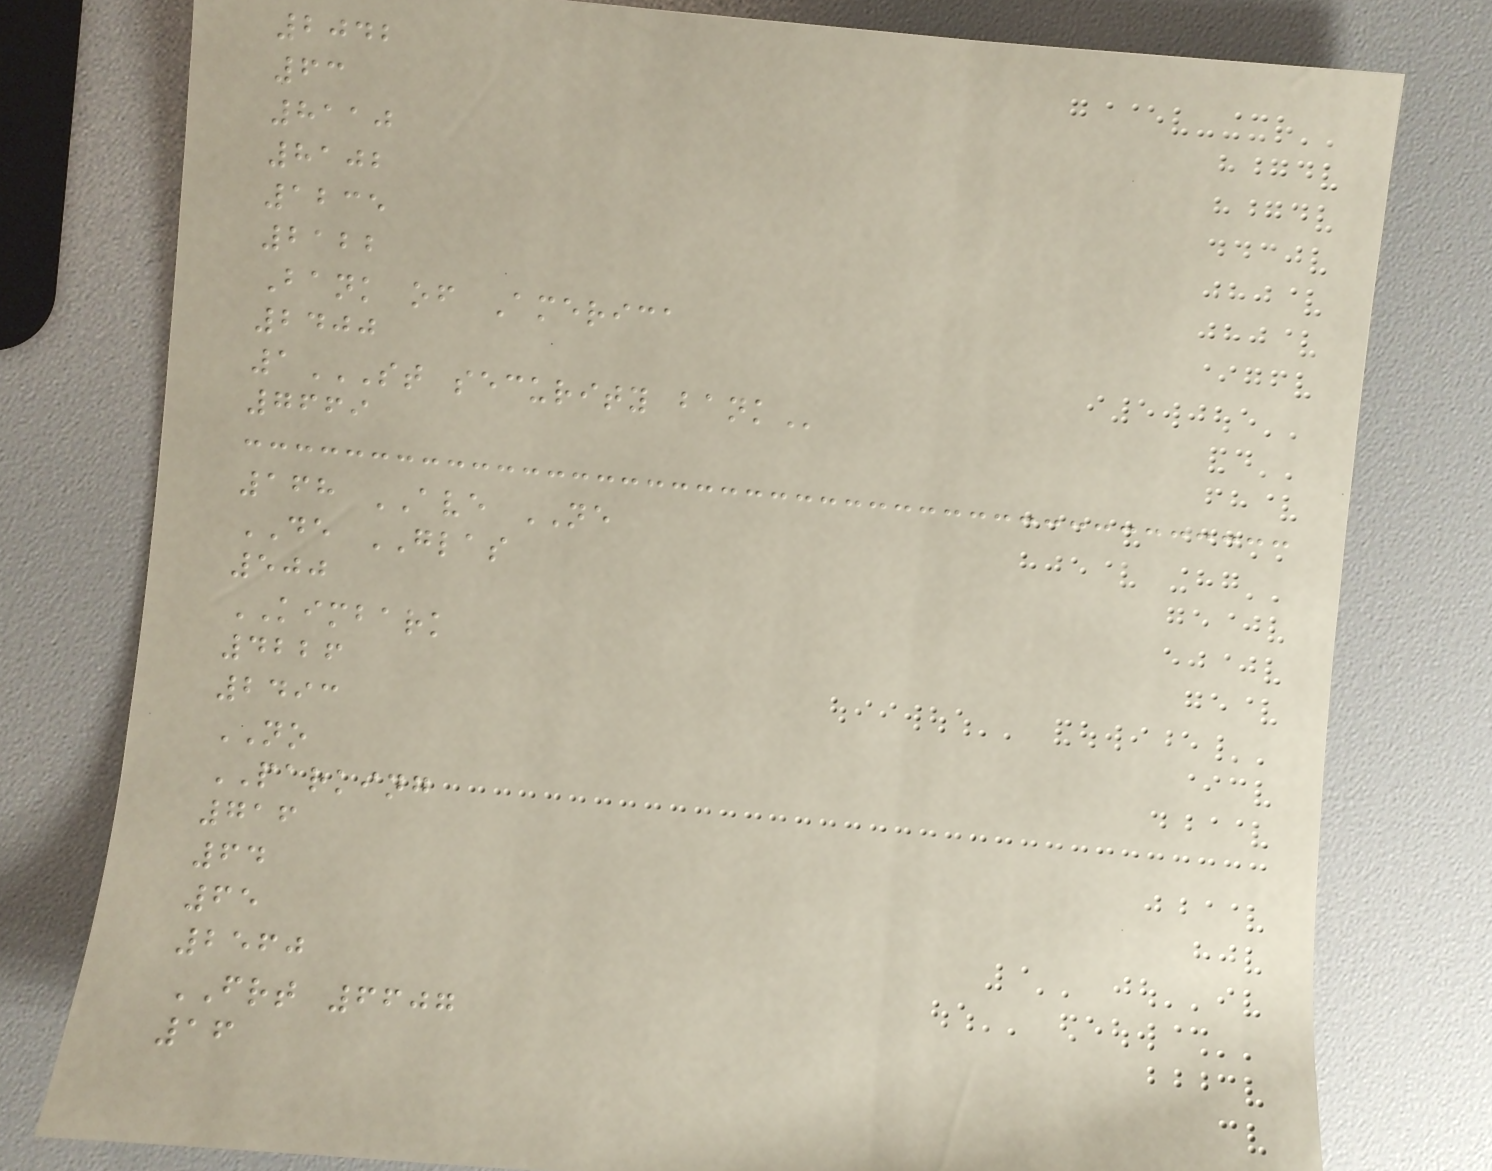2042
63
8110
8102
1235
2122
Bank of America
2400
1ST SECURITY BANK
7669
168 AVE NE
DE GLAS
500
KIMBARK
4226
2493
NO
PARKING
716
64
65
2560
FRT 6607
16
